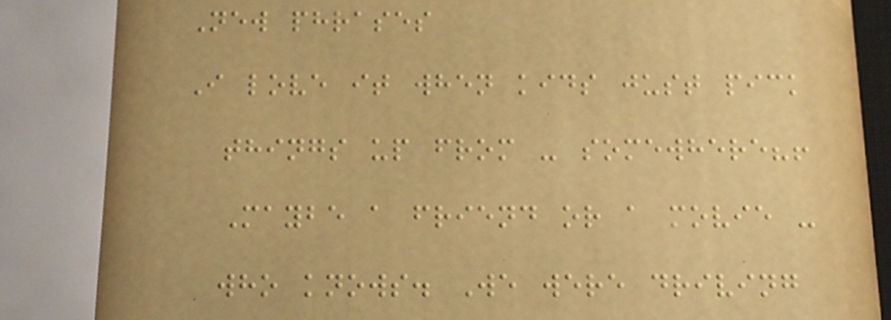New phrases
I love it when kids just pick
things up from - somewhere?!
Maybe a friend or a movie -
who knows. We were driving
